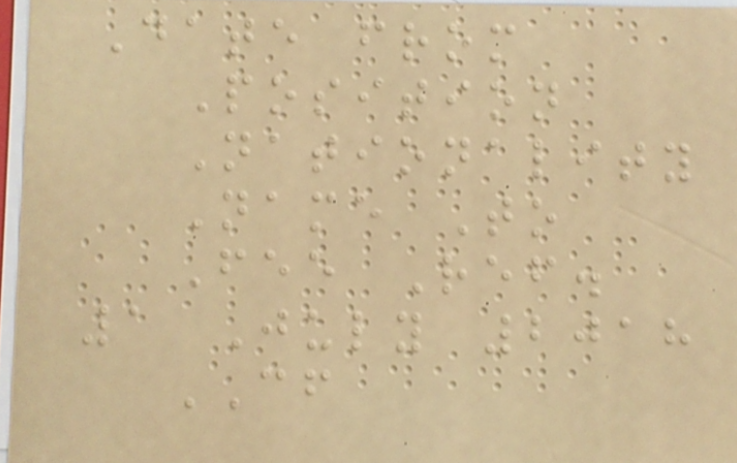Date from
Position
Nationality
Name To
Fee Ref.
1 July 2018
CF
